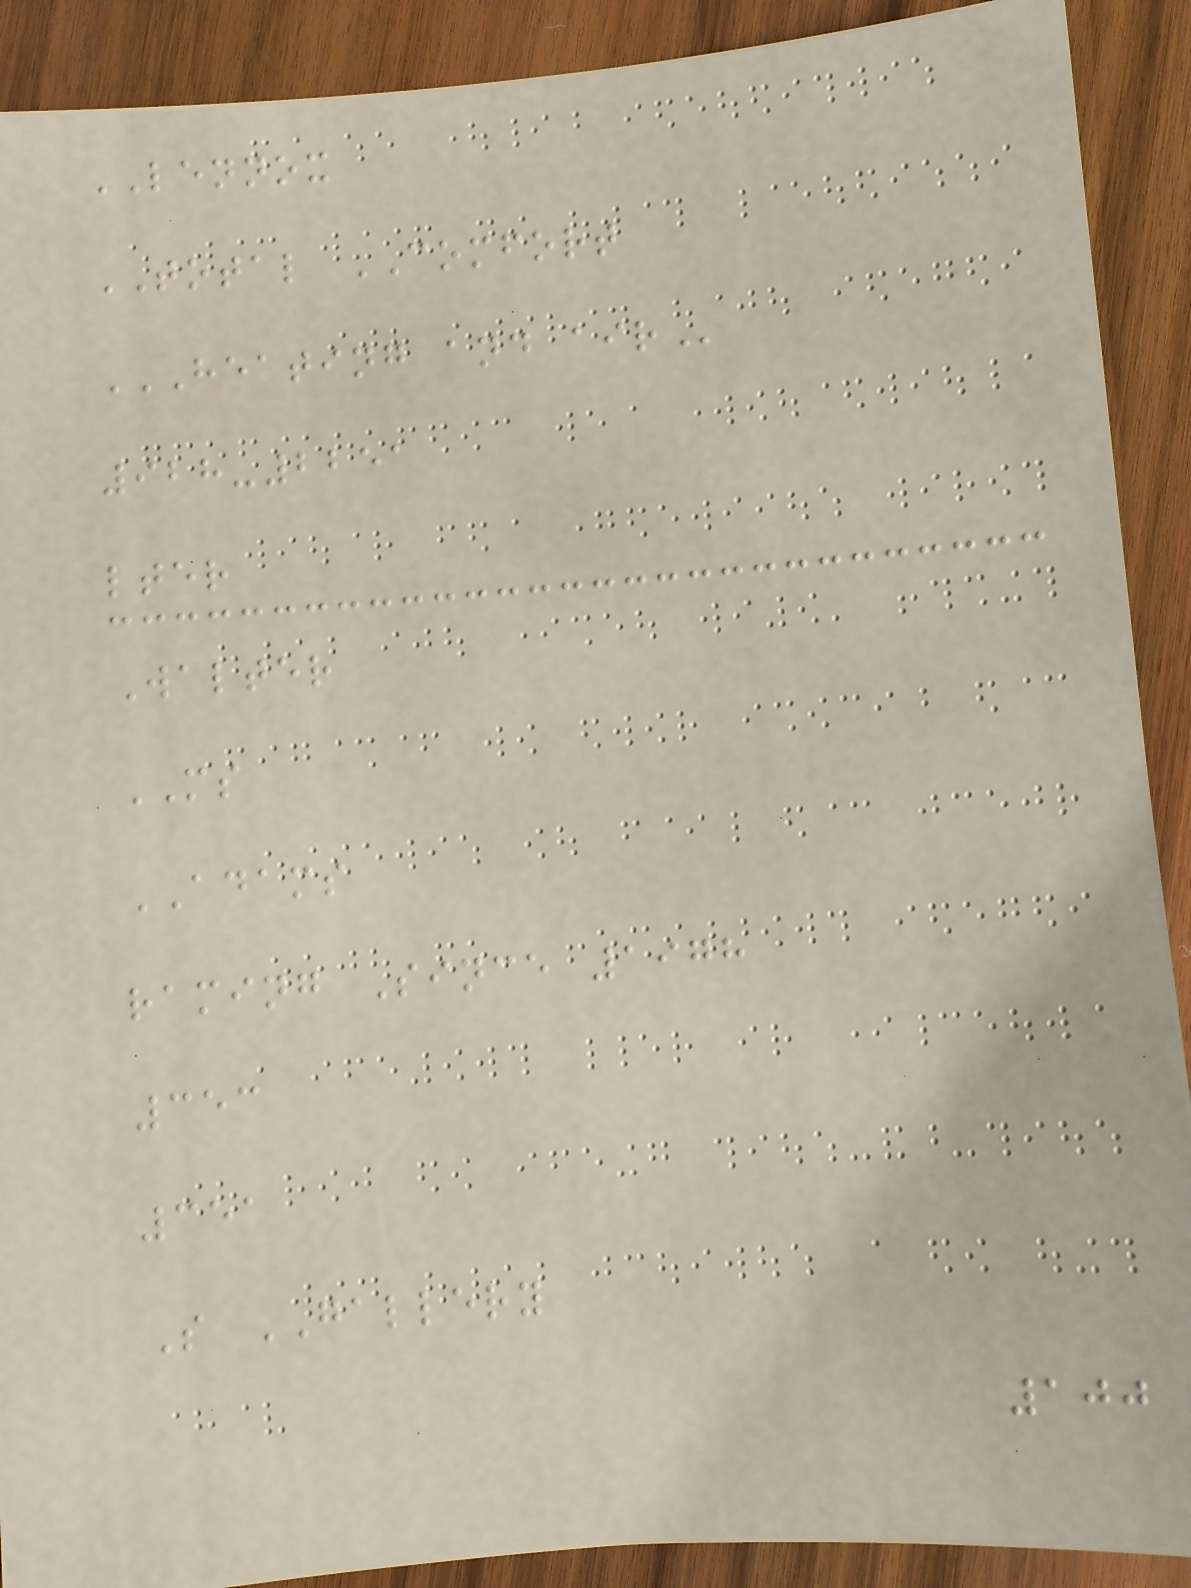LENNOX
TOTAL COMFORT
HEATING AND AIR
928-2251
lter
Walter
MS
ADAMS
raming Since 1978
353
351
S GALLERY
100
